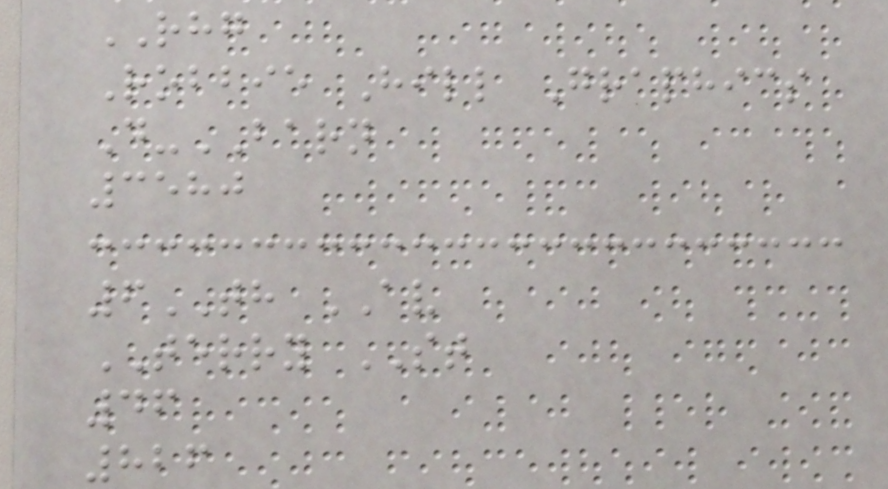RHG
Robbie Hill Graphics
D-BARN
3580
6TH AV
TERRY ST
46
826
